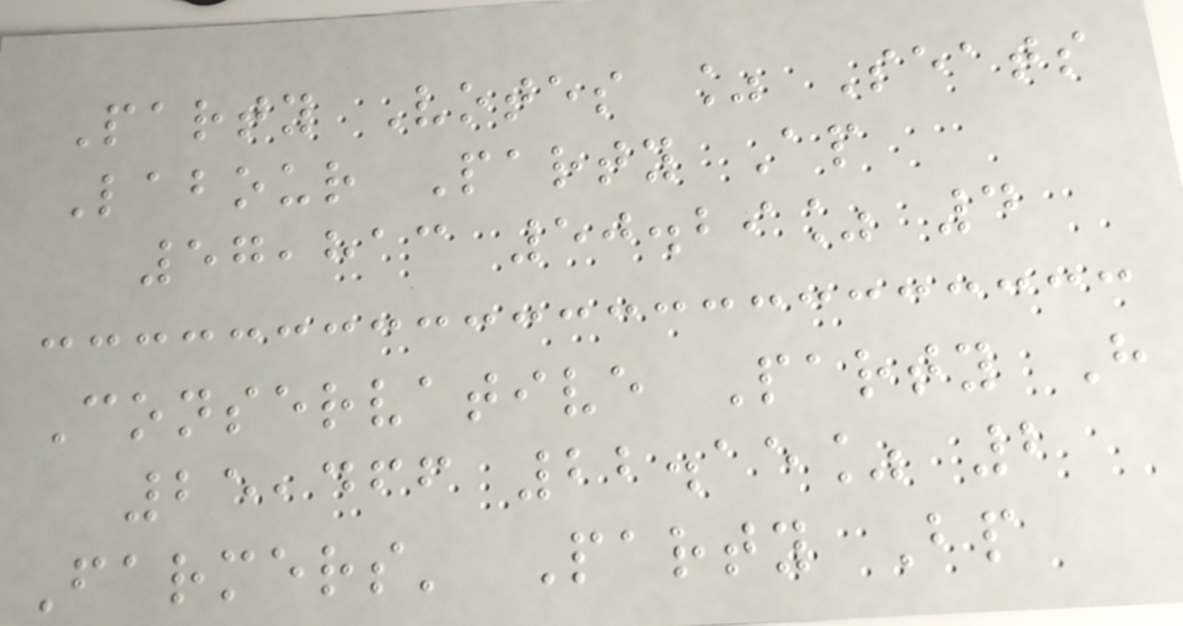Party Votes % Seats
Labour Party Ap
57,813 50.29% 4
Conservative Party H
25,466 22.15% 2
Farmers' Party Bp
